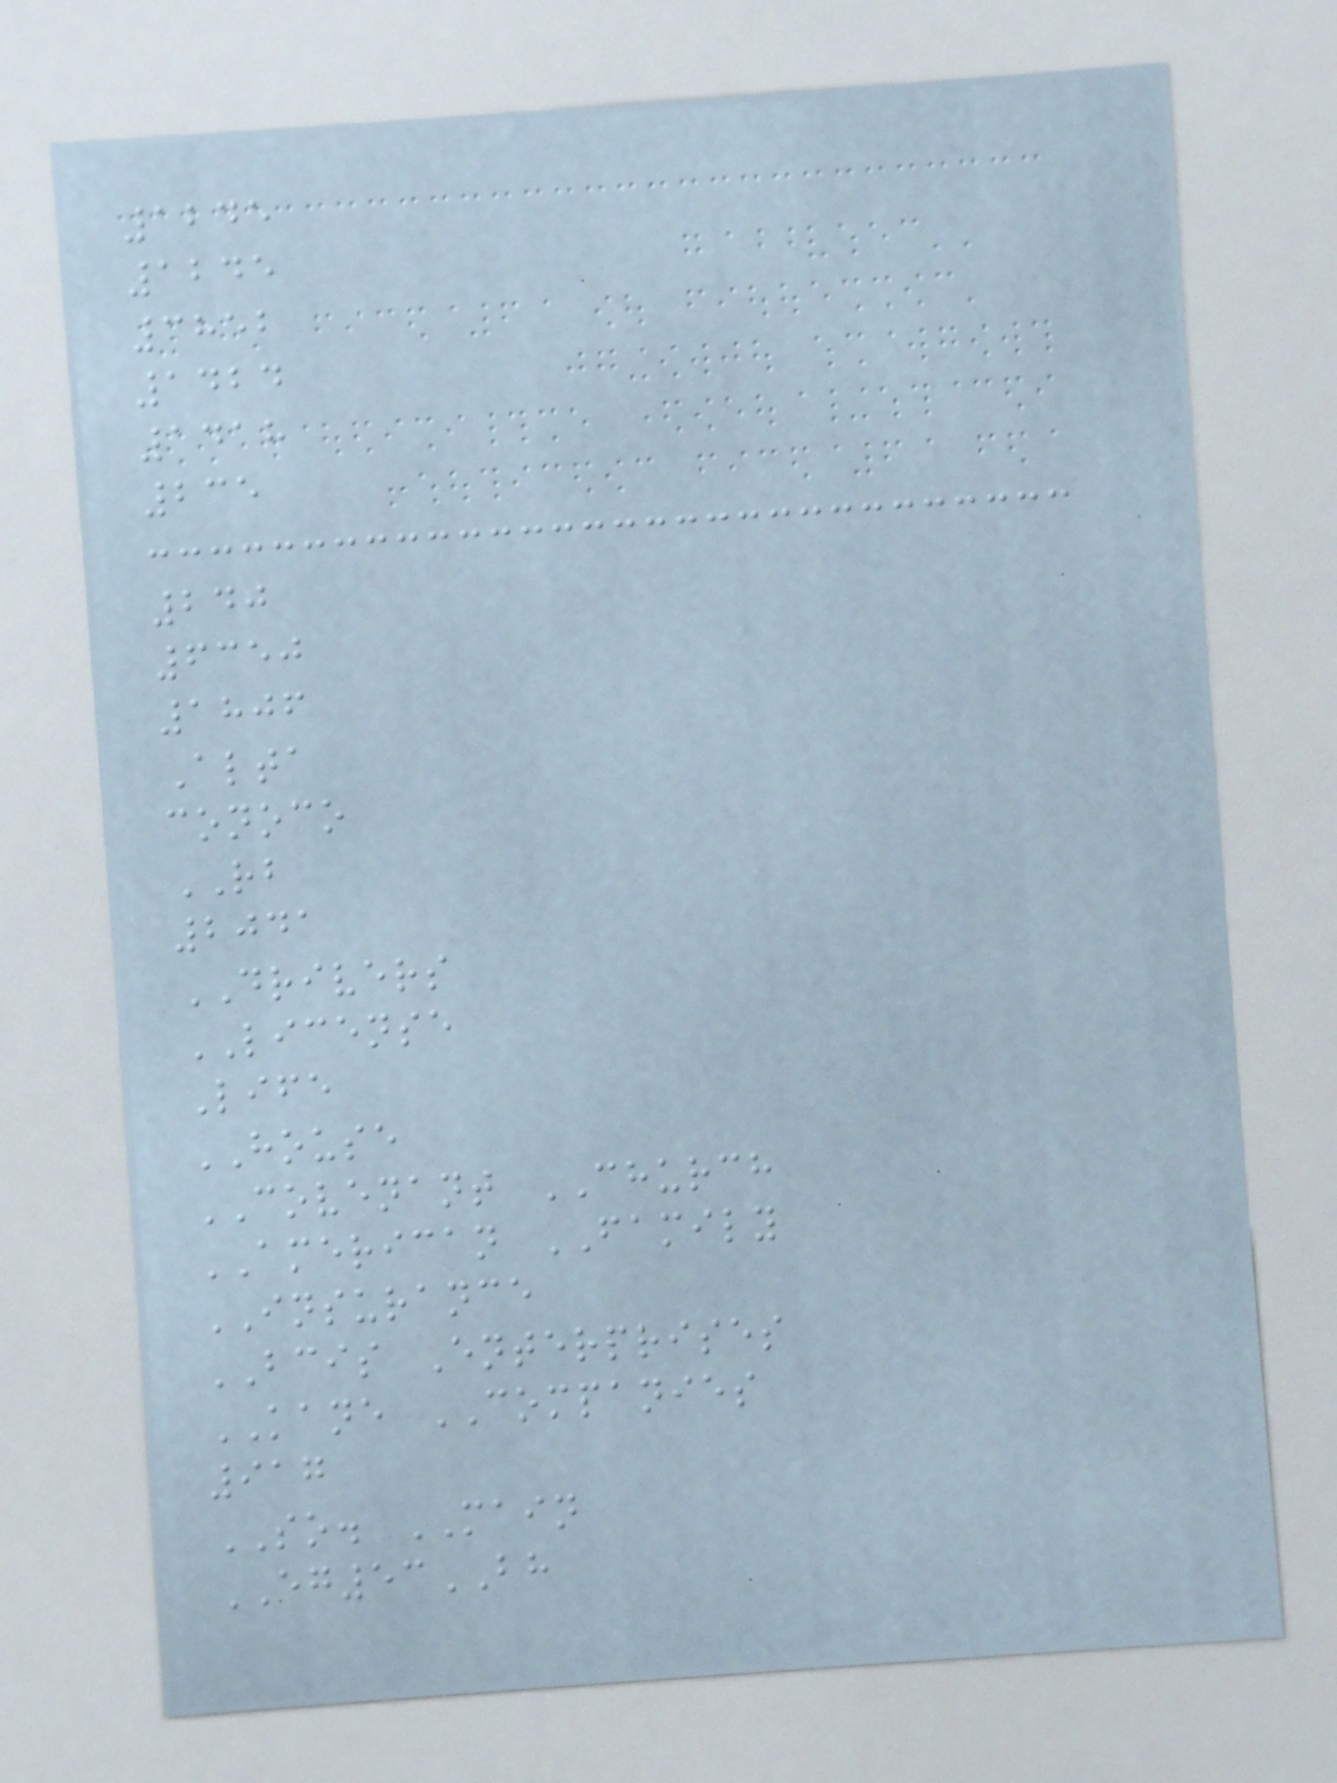1245
1245
3852
1424
1418
235
240
6350
1806
Alta
conoco
RB
2041
DRIVERS
LICENSE
Life
HOUSE
COVENANT CHURCH
AMERICAN FAMILY
INSURANCE
BCIS Enterprises
KANE COMPANIES
917
SO. MAIN
EG53BH
